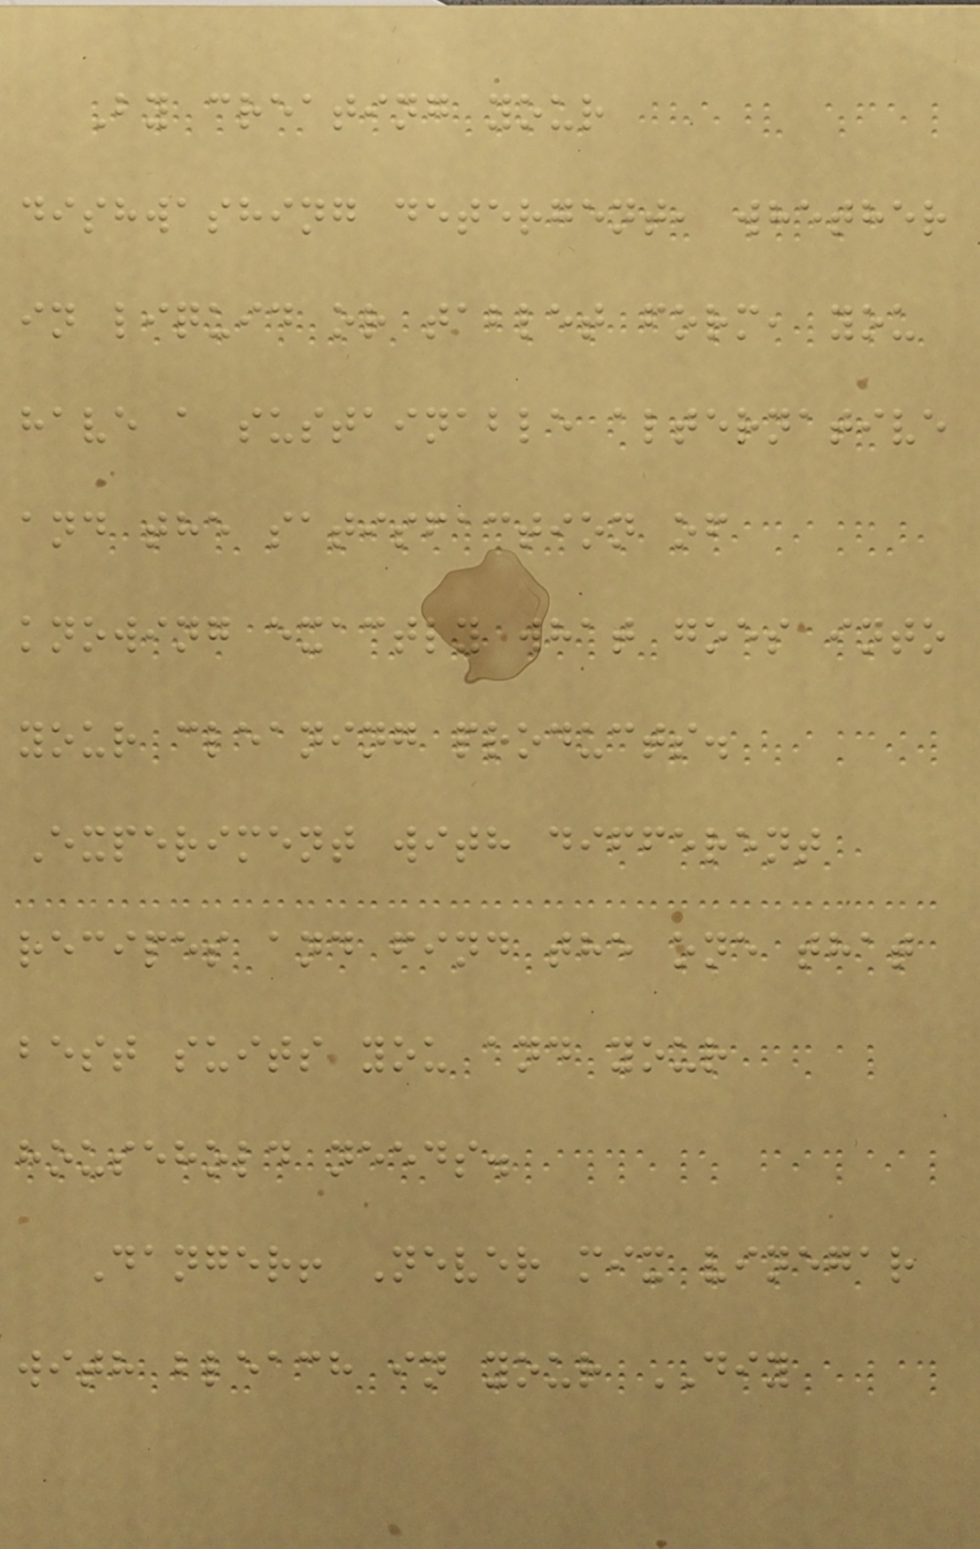By creating your
dishwashing detergent, whether
in liquid or tablet form, you
have a sustainable alternative
and the satisfaction of
knowing exactly what goes into
your cleaning products.
Experiment with different
recipes and find the one that
best suits you and your
household needs.
Danger! Never mix vinegar
with bleach in your DIY
